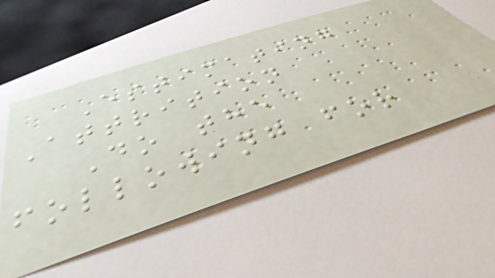Estimating
Attrition
Do the
following for
